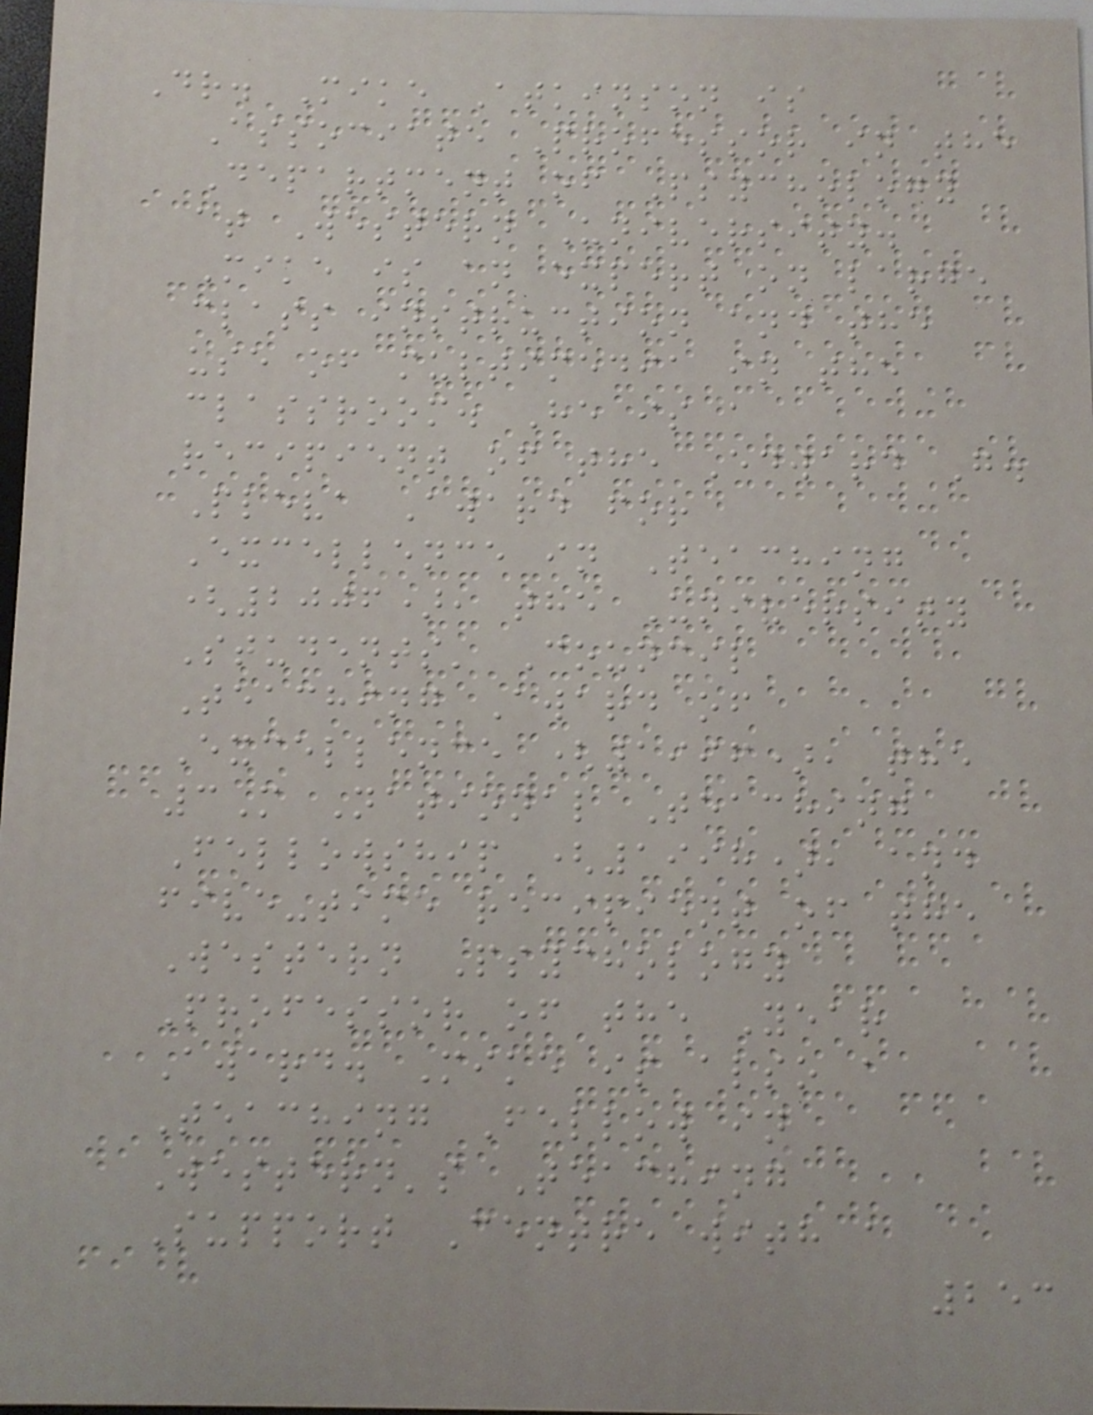Dr. Mike Atkinson is
Associate Professor in the
Department of Psychology
at Western University.
Mike is an expert on large
class instruction and the
use of multimedia in the
classroom. He is a
recipient of the Edward G.
Pleva Award for
Excellence in Teaching
(2006), the University
Students' Council
Teaching Award of
Excellence (1996), the
3M National Teaching
Fellowship (1998), and
five-time recipient of the
Western Psychology
Professor of the Year
Award. Mike is also a
Teaching Fellow in
Western's Teaching
Support Centre with a
253
